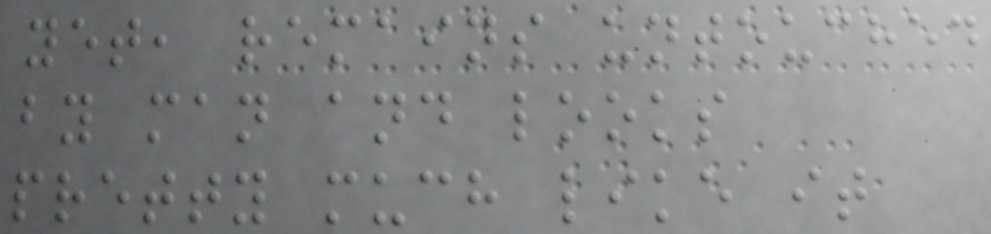yet, remains untouched
by man and looks
pretty much like it
